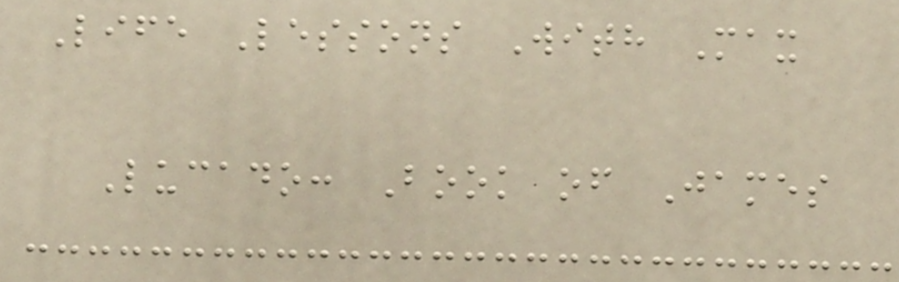Life Lessons With Max
Lucado: Book of James
